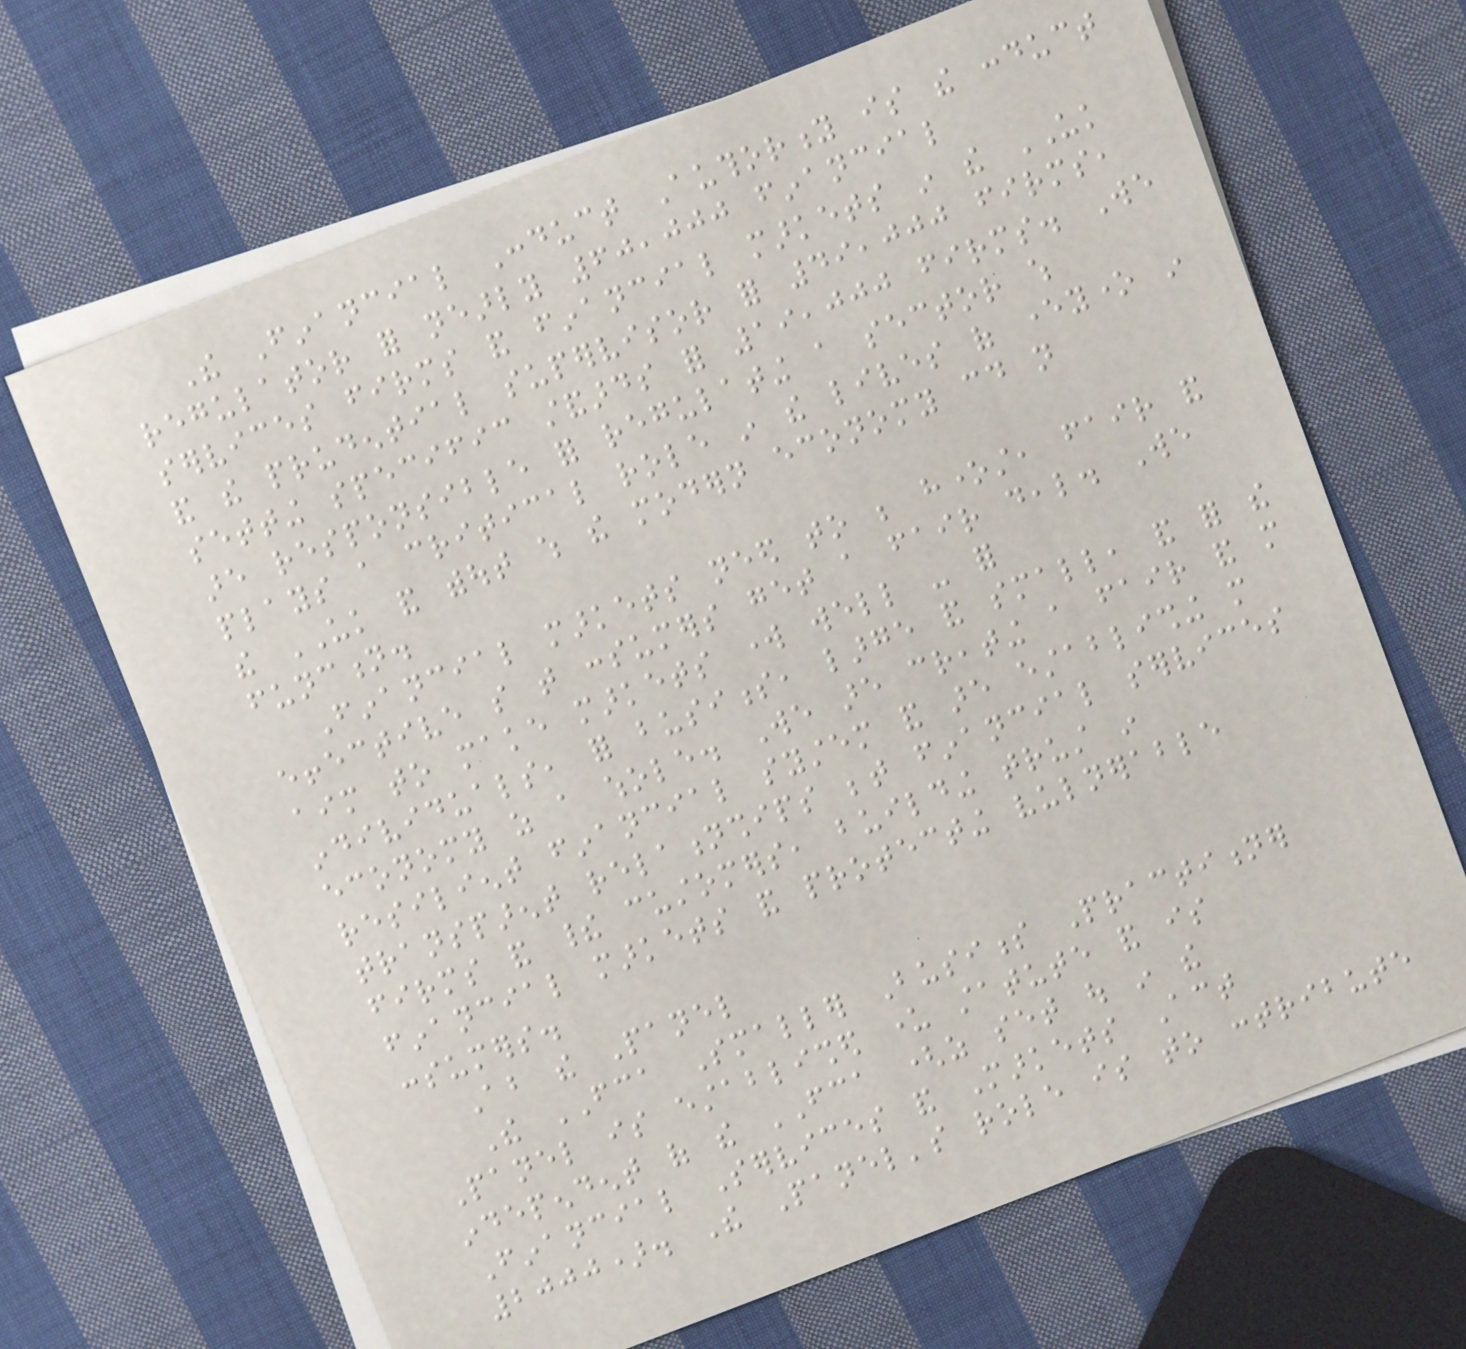The Financial Conduct Authority is the conduct
regulator for nearly 60,000 financial
services firms and financial markets in the UK
and the prudential supervisor for 49,000 firms,
setting specific standards for 19,000 firms. We
are responsible for regulating a sector which
plays a critical role in the lives of everyone in
the UK and without which the modern economy could not
function.
Financial markets need to be honest, fair and
effective so that consumers get a fair deal. We
aim to make markets work well - for
individuals, for business, large and small, and for the
economy as a whole. We are creating a fair and more
resilient financial system and are establishing more
transparent relationships between financial services
firms and their customers, building trust in
financial markets and protecting vulnerable
consumers.
About the Panel
The FCA Smaller Business Practitioner
Panel is established under statute and is
independent of the FCA (as set out in the
Financial Services and Markets Act
2000). The Panel's role is to contribute
